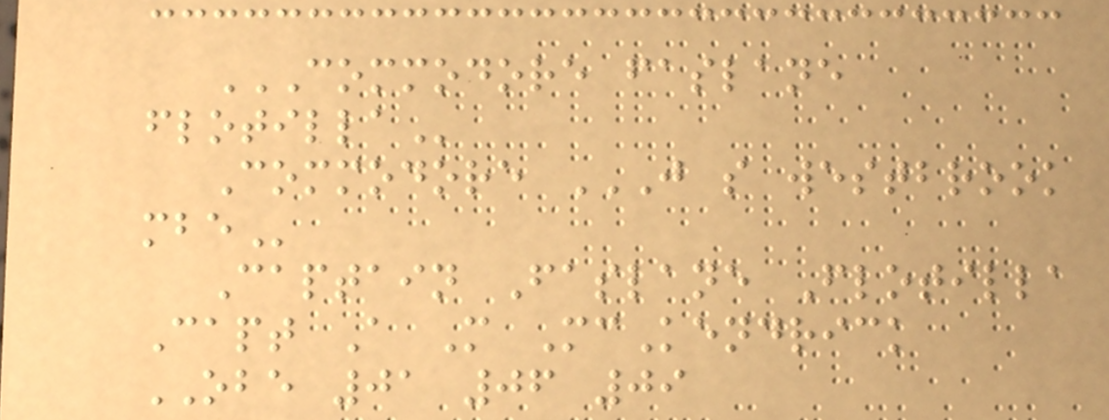COMMODORE FASLANE
FLOTILLA
Commodore J S WESTBROOK
MBE
Captain Faslane Flotilla
Capt A M McKendrick
OBE 01 06 09
